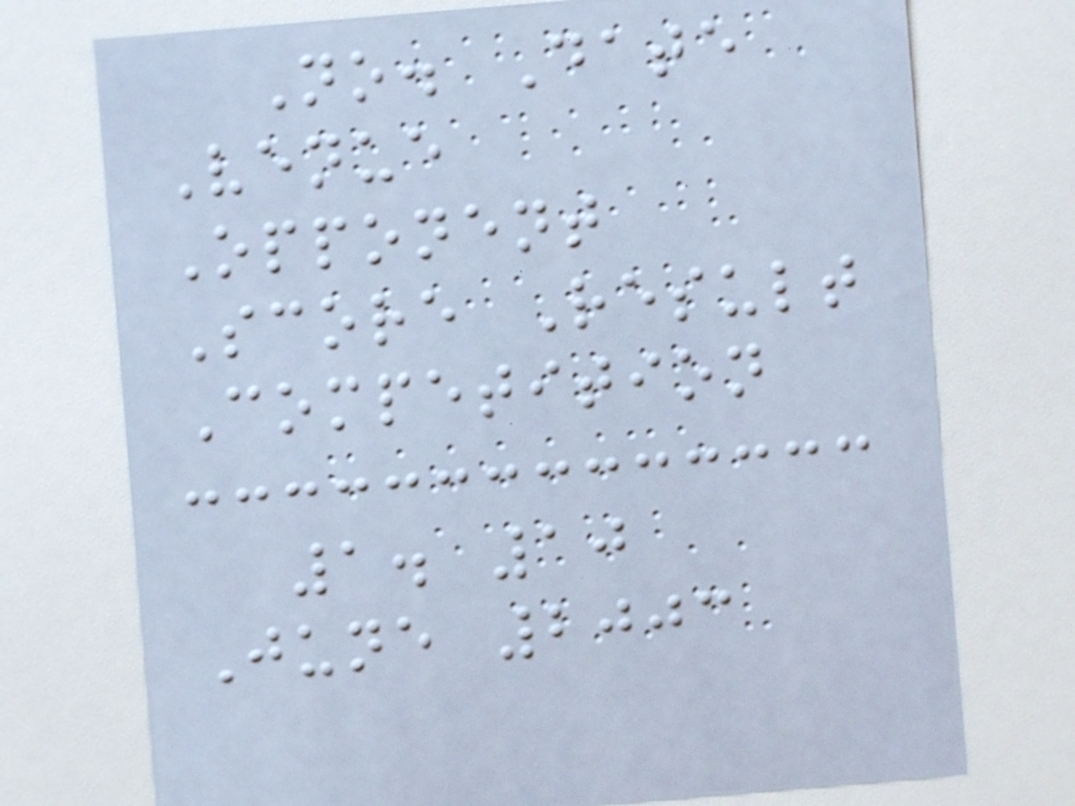No. Date
Venue
Opponent
Score Result
Competition
1. 10
June 2003
